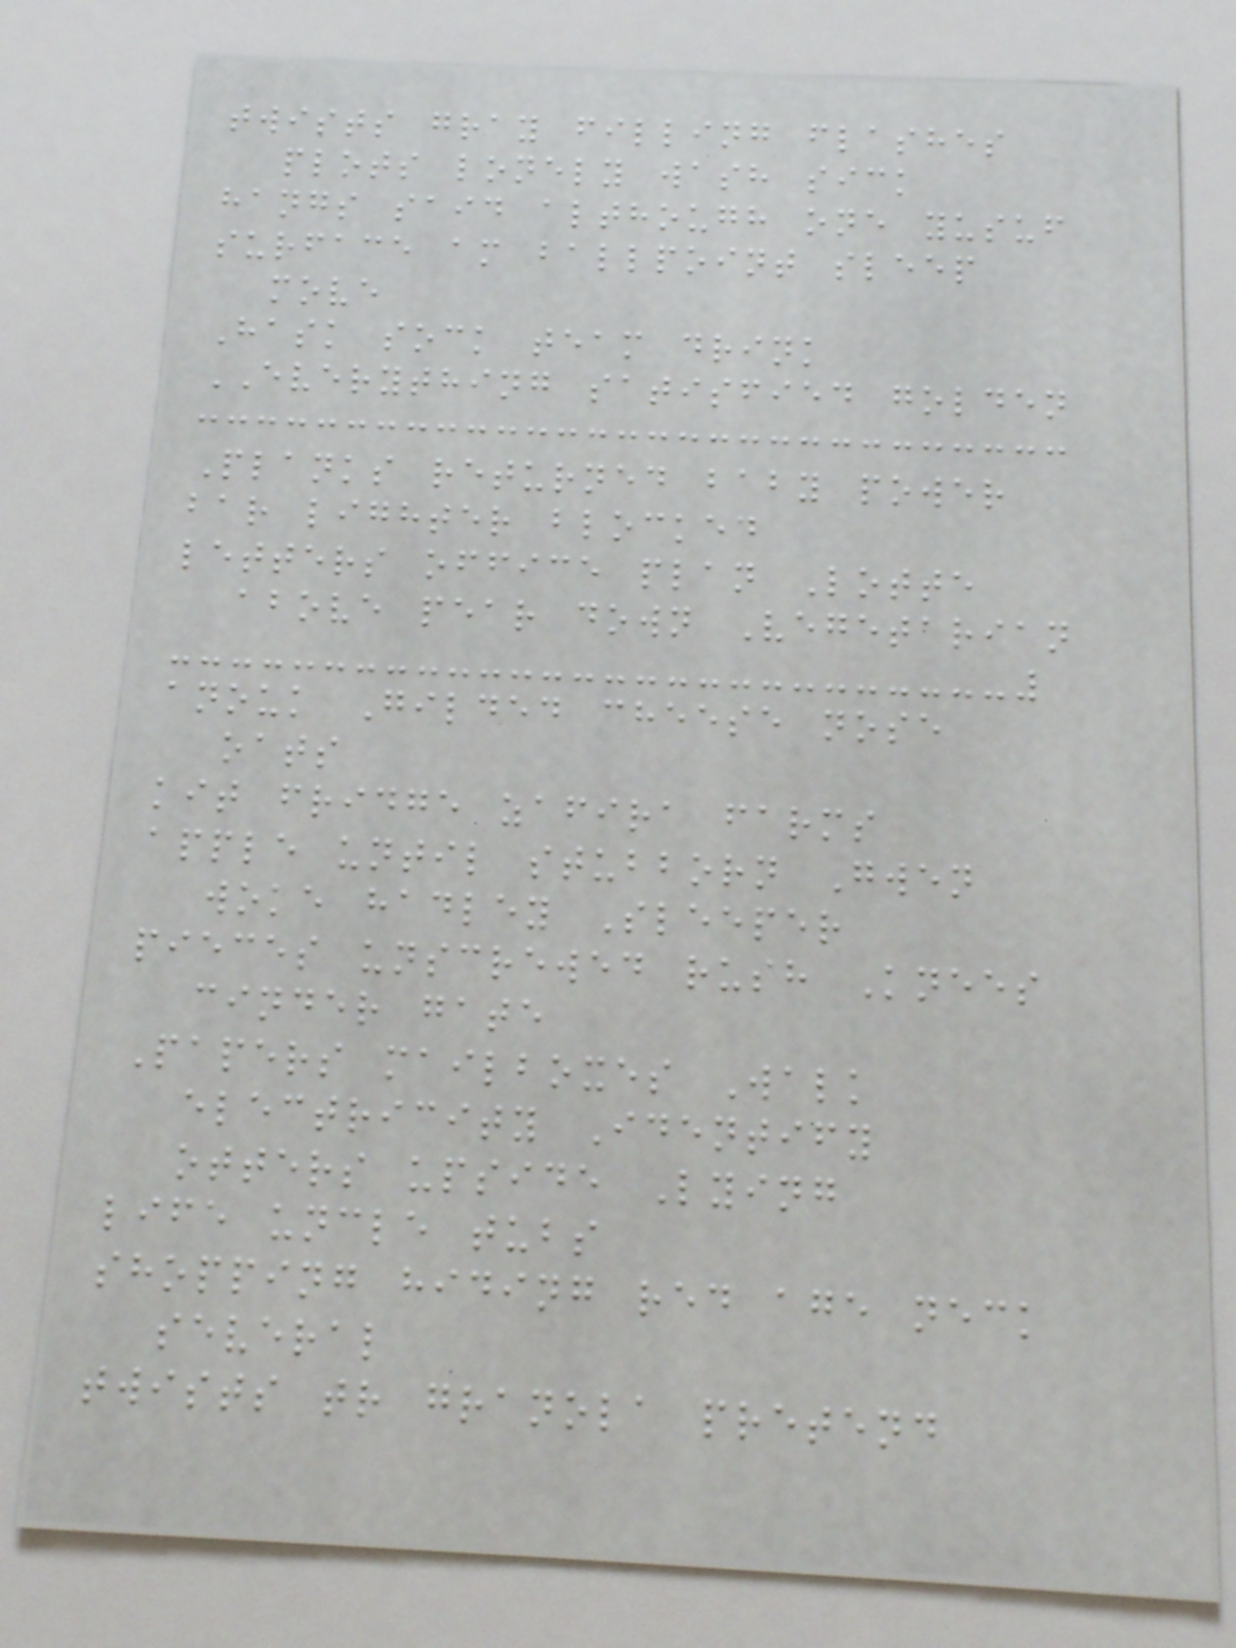twists gray filling flashes
plots lonely wash sick
hangs said although one yusuf
surface am ballpoint sleep
move
Hask sock team drink
EVERYTHING satisfied golden
Planks returned baby power
bar lighter blocked
letters office plan Lotte
above pear down Vegetarian
anouk Gilded cheese nose
oats
kit fridge zafira farms
apple until stubborn Gwen
woke hadley Sleeper
pieces unscrewed rush Knees
cinder gate
Papers mailboxes Walk
electricity Identify
otters upside Lying
life uncle tubs
shopping hiding red age neck
several
twists tr granola pretend
